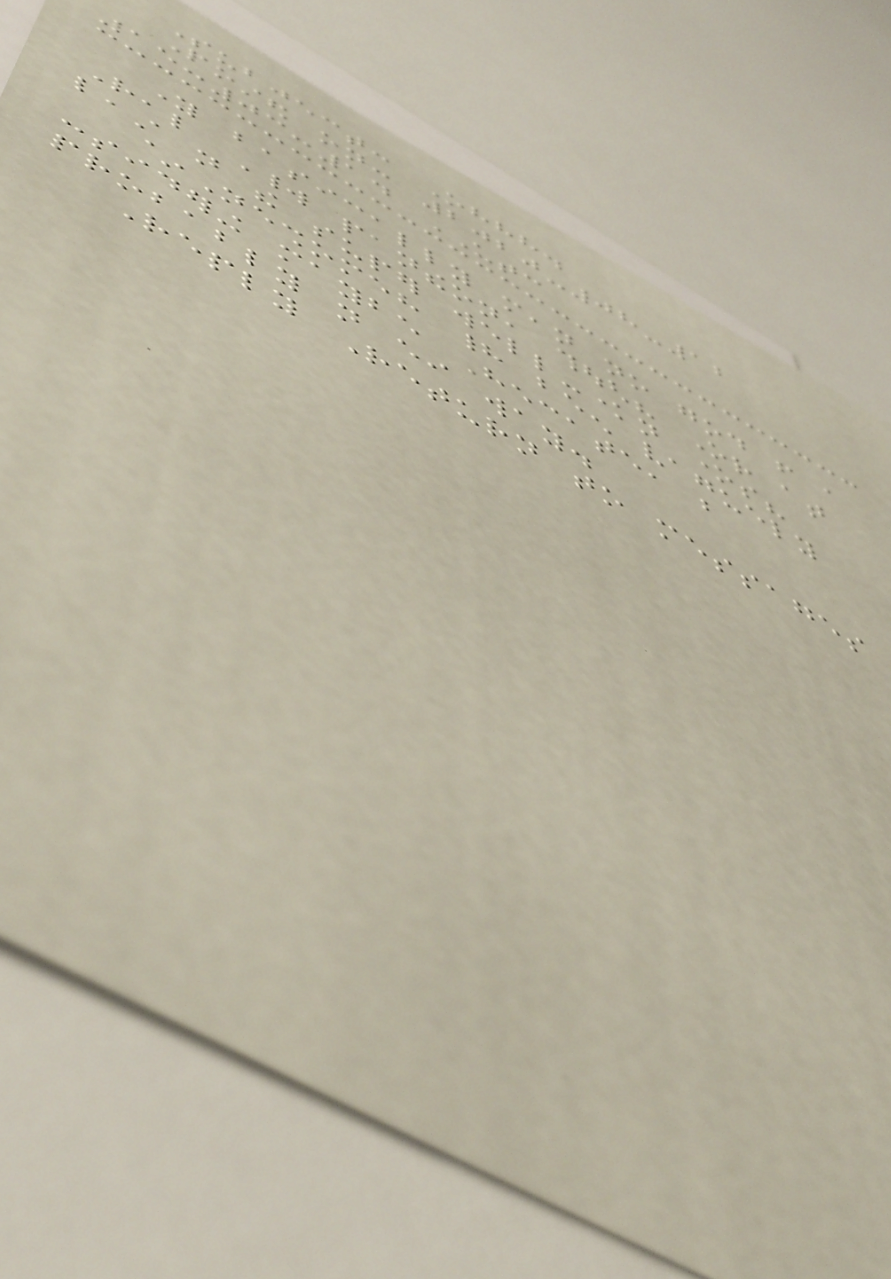Subject: Ohhh.
Posted on: 2020-08-12
15:03:14 UTC
You basically mean no god from a
Real World pantheon, though? Or at
least not the super well-known ones?
~Neshomeh had been vaguely
considering maybe Hecate, but
probably not either way.
Reply Return to messages
